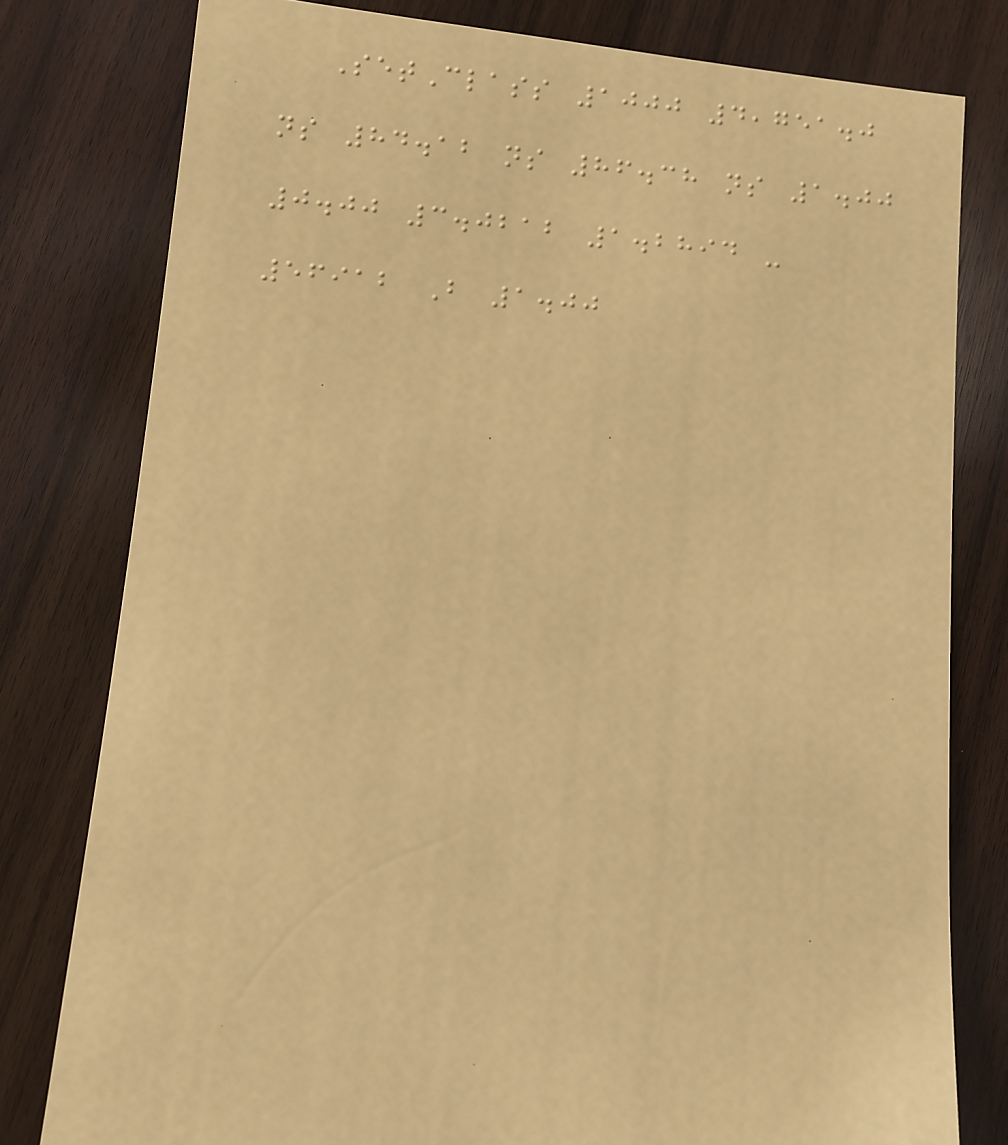SetClass 1000 4,751.0
ns 84.12 ns 86.38 ns 1.00
0.00 3.0212 1.2894 -
56912 B 1.00
